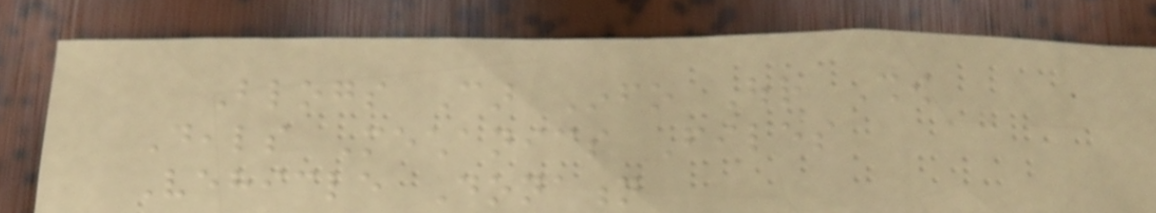Blogs Car Info Our Show
Deals Mechanics Files
Vehicle Donation
